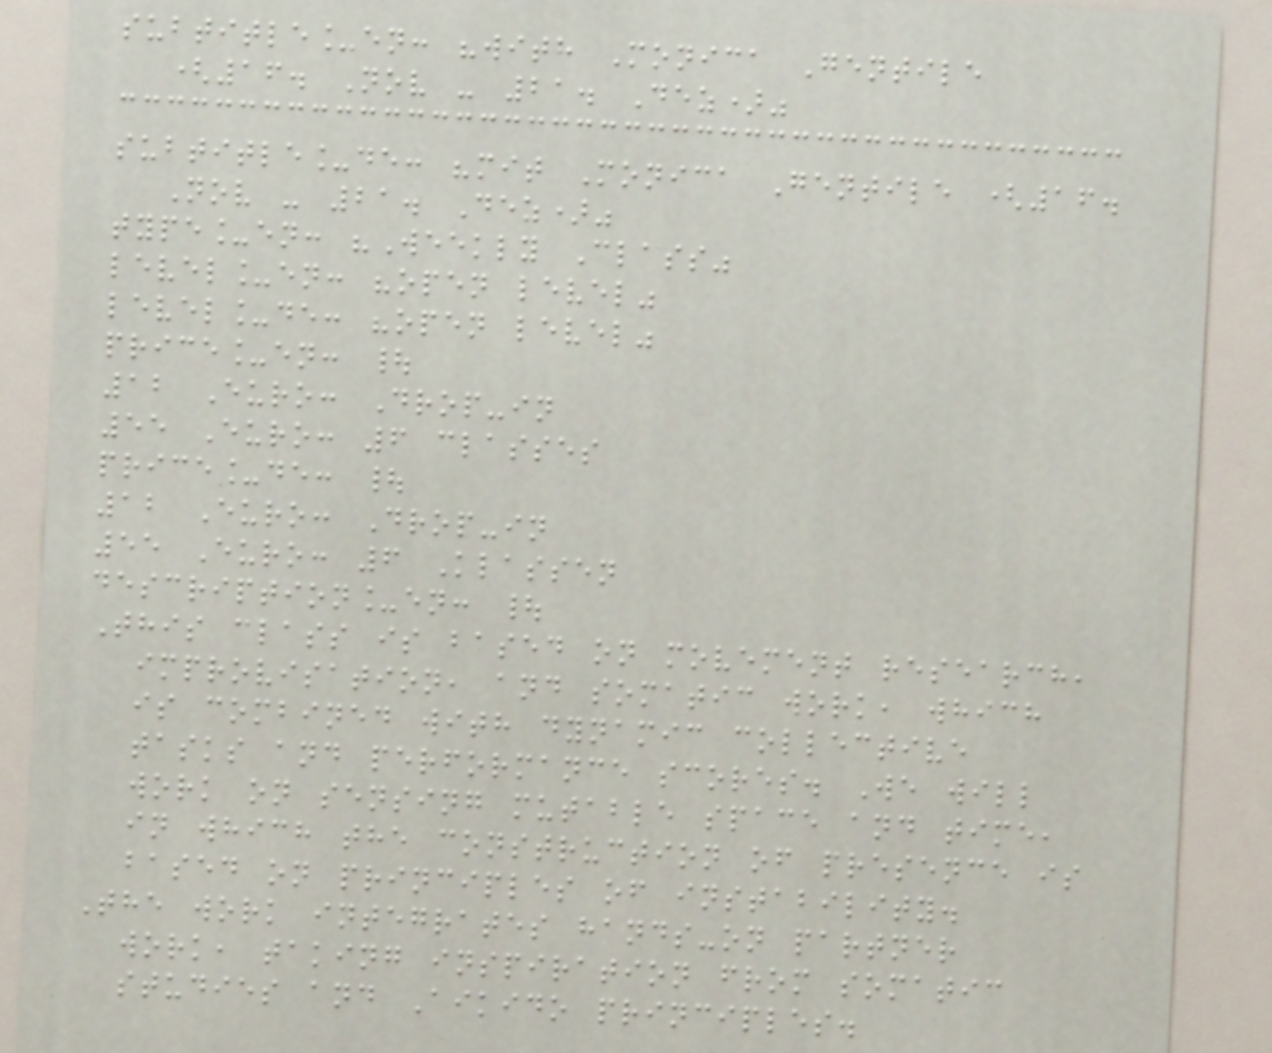subtitle_en: "with Monica Gentile
(16. Nov - 21. Dez)"
subtitle_de: "mit Monica Gentile (16.
Nov - 21. Dez)"
type_en: "Weekly Class"
level_en: "open level"
level_de: "open level"
price_en: |
12 Euro: Drop-in
55 Euro: 6 classes
price_de: |
12 Euro: Drop-in
55 Euro: 6 Klassen
description_en: |
This class is based on movement research,
improvisation, and somatic work, which
is combined with dynamic collective
tasks and performance scores. We will
work on sensing mutable space and time,
in which the construction of presence is
based on principles of instability.
The work integrates hands-on partner
work, taking inspiration from somatic
studies and Aikido principles.
